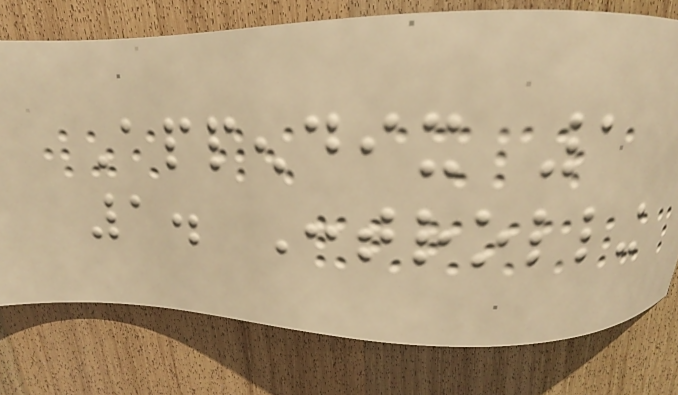Appendix 1
1. Controlling
